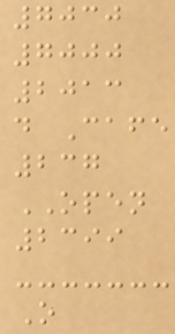7030
7000
2013
d Cafe
237
OPEN
2399
O
